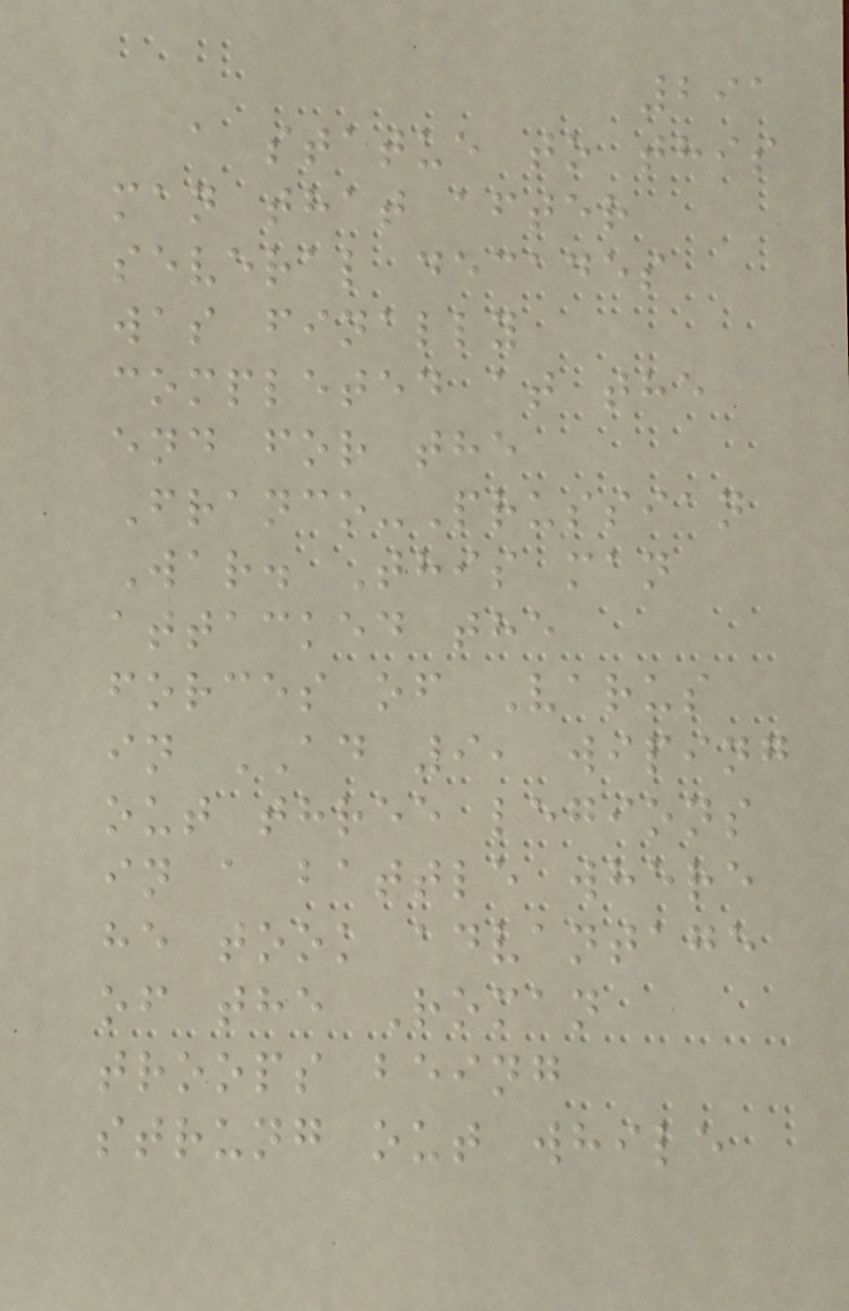291
a statue to this
man that after
several decades
was finally
completed at the
end for the
Franco-Prussian
War. This man
attacked the
forces of Varus
in AD 9, wiping
out three legions
in a battle where
he took advantage
of the Roman
troops being
strung out while
